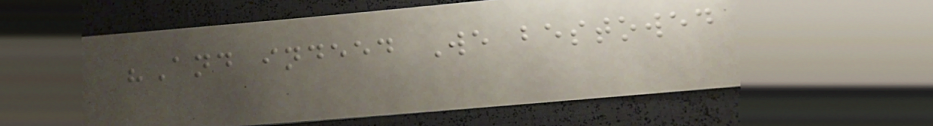"And indeed We bestowed
